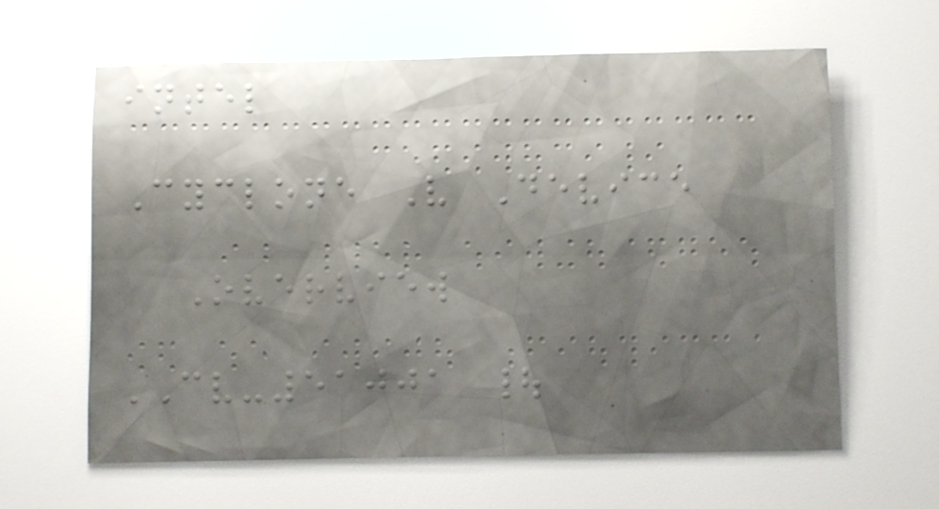intel
Cyclone V Device
Overview
CV-51001 |
